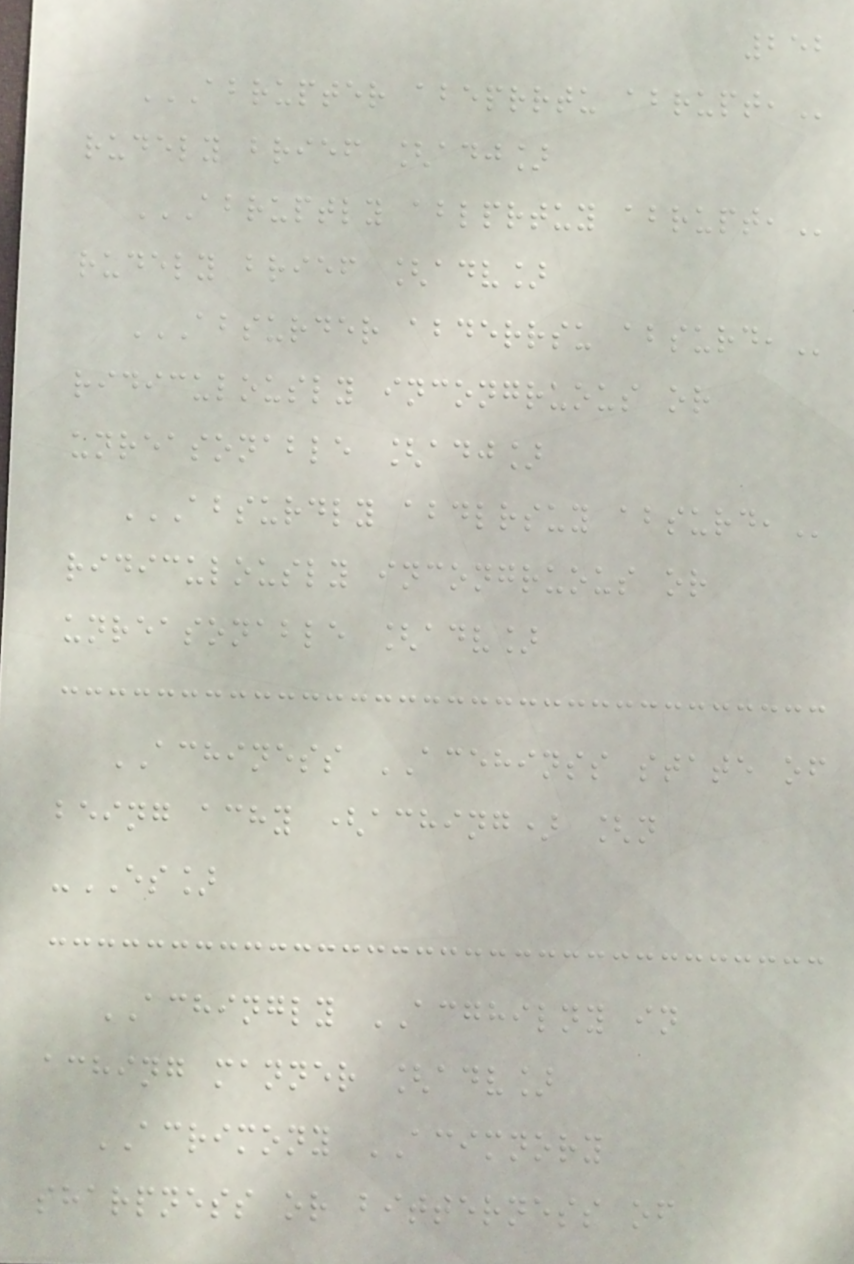252
ABRUPTER ABEPRRTU ABRUPT,
rudely brief [adj]
ABRUPTLY ABLPRTUY ABRUPT,
rudely brief [adv]
ABSURDER ABDERRSU ABSURD,
ridiculously incongruous or
unreasonable [adj]
ABSURDLY ABDLRSUY ABSURD,
ridiculously incongruous or
unreasonable [adv]
ACHINESS ACEHINSS state of
being achy (aching) [n
-ES]
ACHINGLY ACGHILNY in
aching manner [adv]
ACRIMONY ACIMNORY
sharpness or bitterness of
